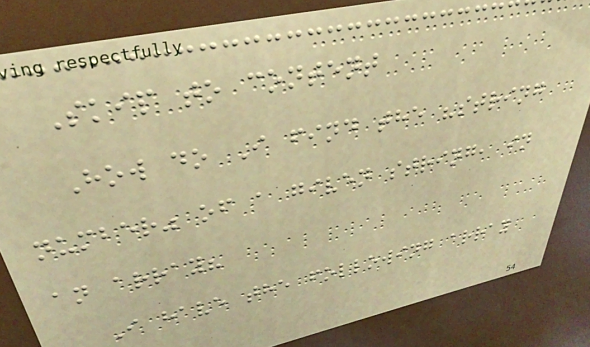Skip to content
How do I find the "string
number" of a given string, in
an array?
I have the following array
